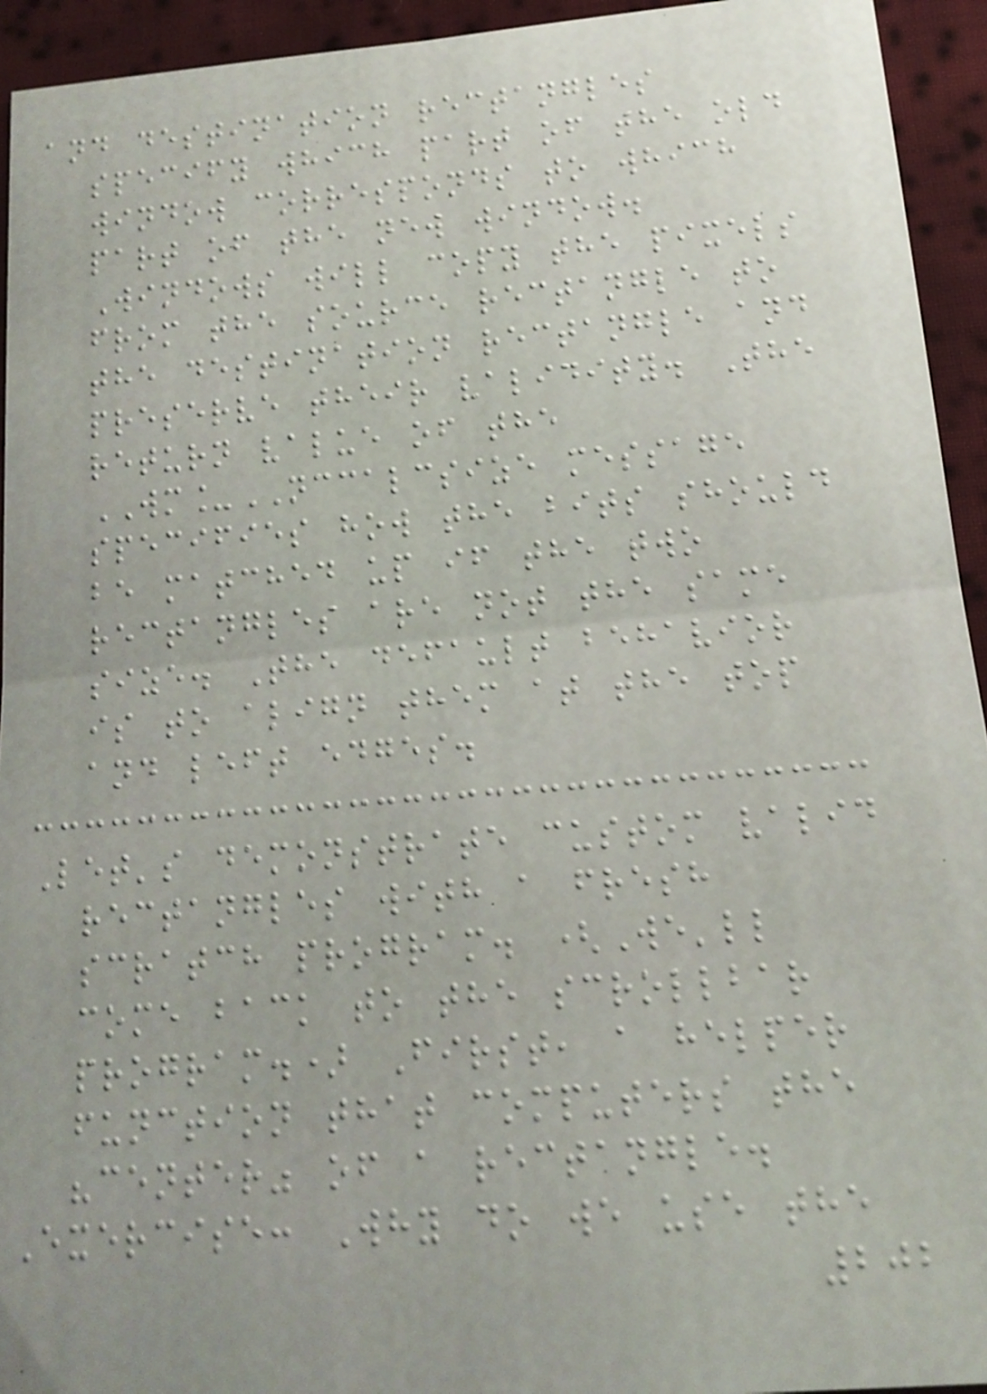and destination rectangles
specify which part of the old
window corresponds to which
part of the new window.
Windows will copy the pixels
from the source rectangle to
the destination rectangle and
preserve their validity. The
return value of the
WM_NCCALCSIZE message
specifies how the bits should
be matched up if the two
rectangles are not the same
size. The default behavior
is to align them at the top
and left edges.
Let's demonstrate custom valid
rectangles with a fresh
scratch program. (We'll
come back to the scrollbar
program.) First, a helper
function that computers the
"center" of a rectangle.
Exercise: Why do we use the
202
